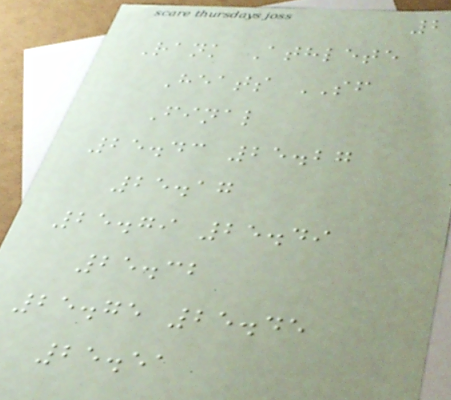2
Rank Athlete
Heats SF
Final
25.43 25.27
25.17
25.79 25.49
25.32
25.75 25.45
25.51
